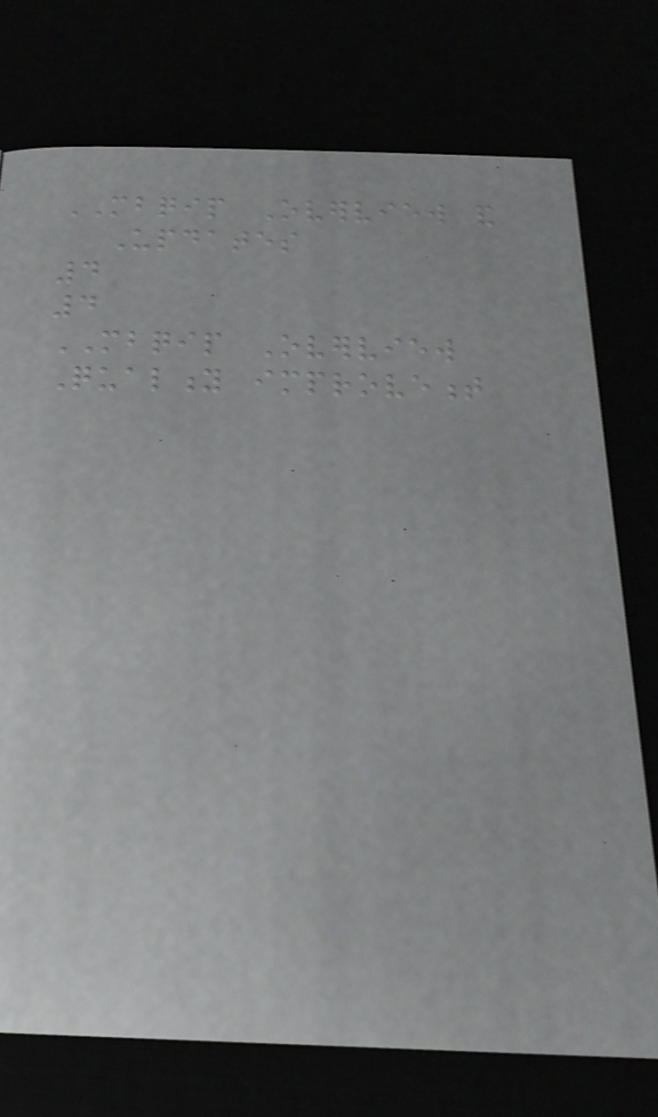MBQIP Overview and
Updates
4
4
MBQIP Overview
Quality improvement
